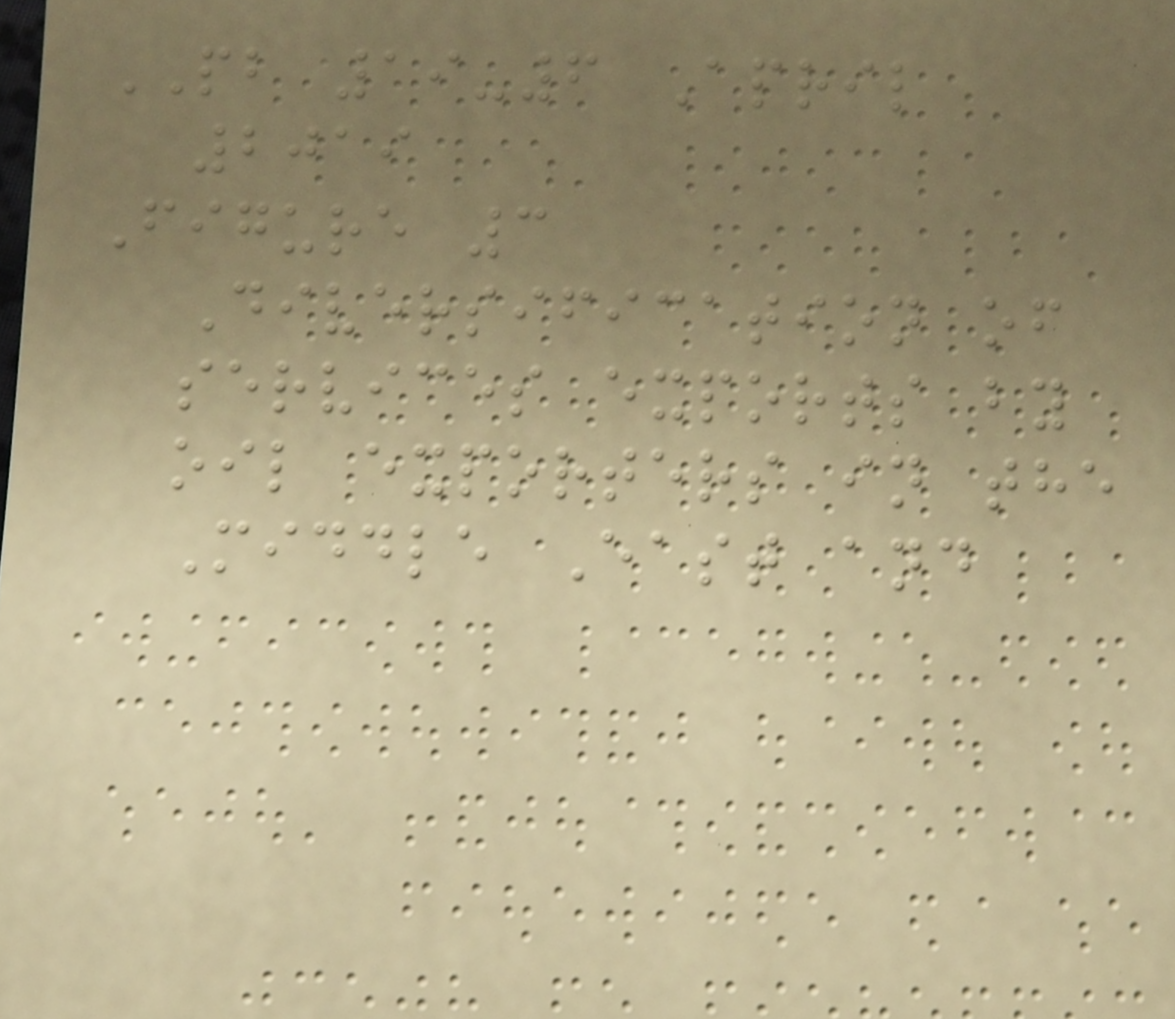PB 19-6 April
2019
Figure 3
Diversification of
services exports by
oil exporters in the
Middle East and
